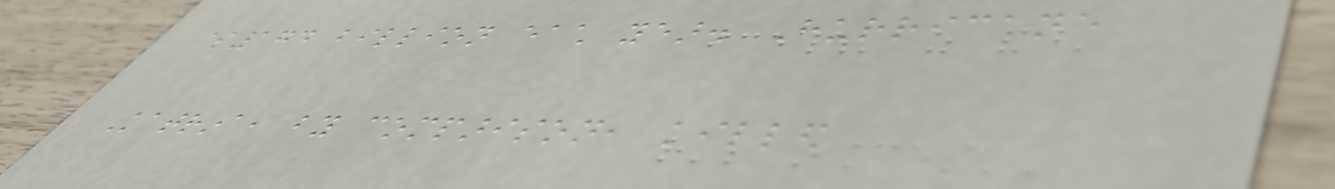$174 billion each year. Hurricane
Katrina, by comparison, killed
